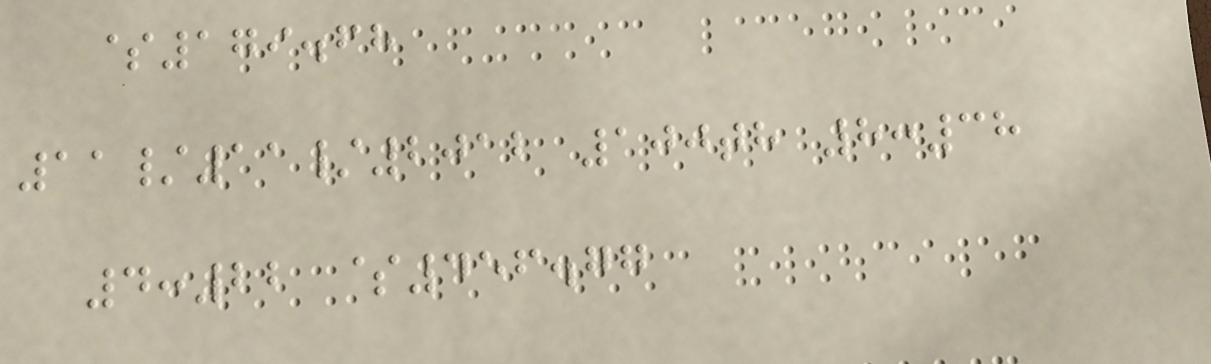$179.68
11/11/2012 100th 8:38
4:22 $456.77
